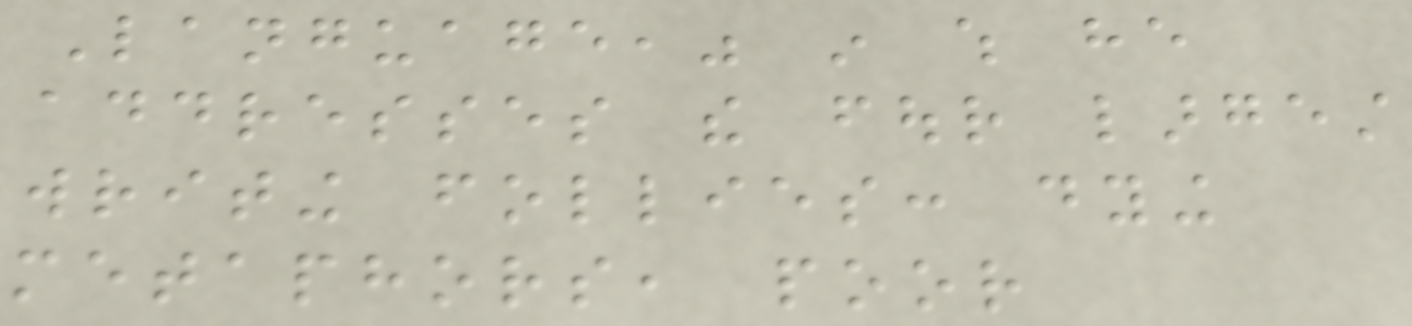Language," in which he
addresses the four largest
writing follies: dying
metaphors, poor
